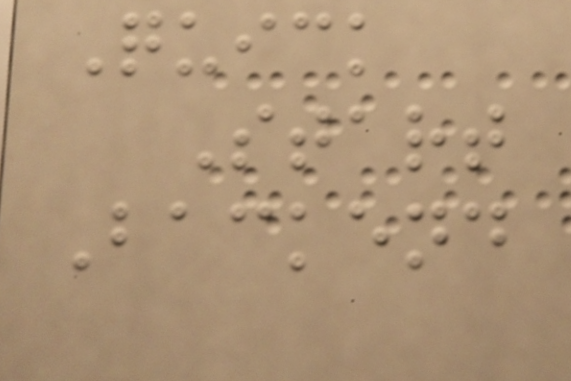Quick
Start
Backend
